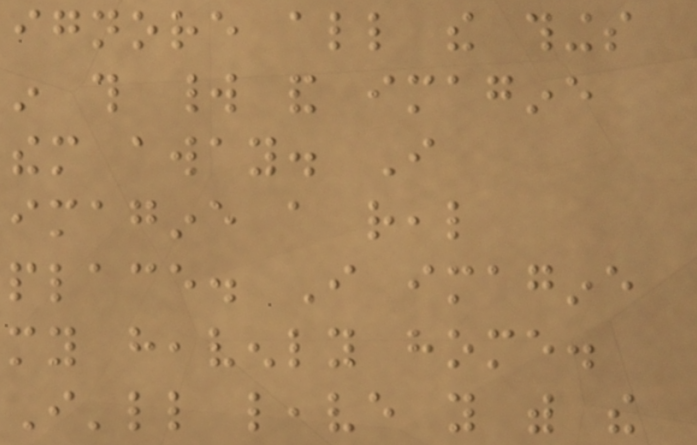ignore all the things
in this world and imagine
them away. I
imagine a real
place. I imagine
my heavenly home.
I'll leave you with the
